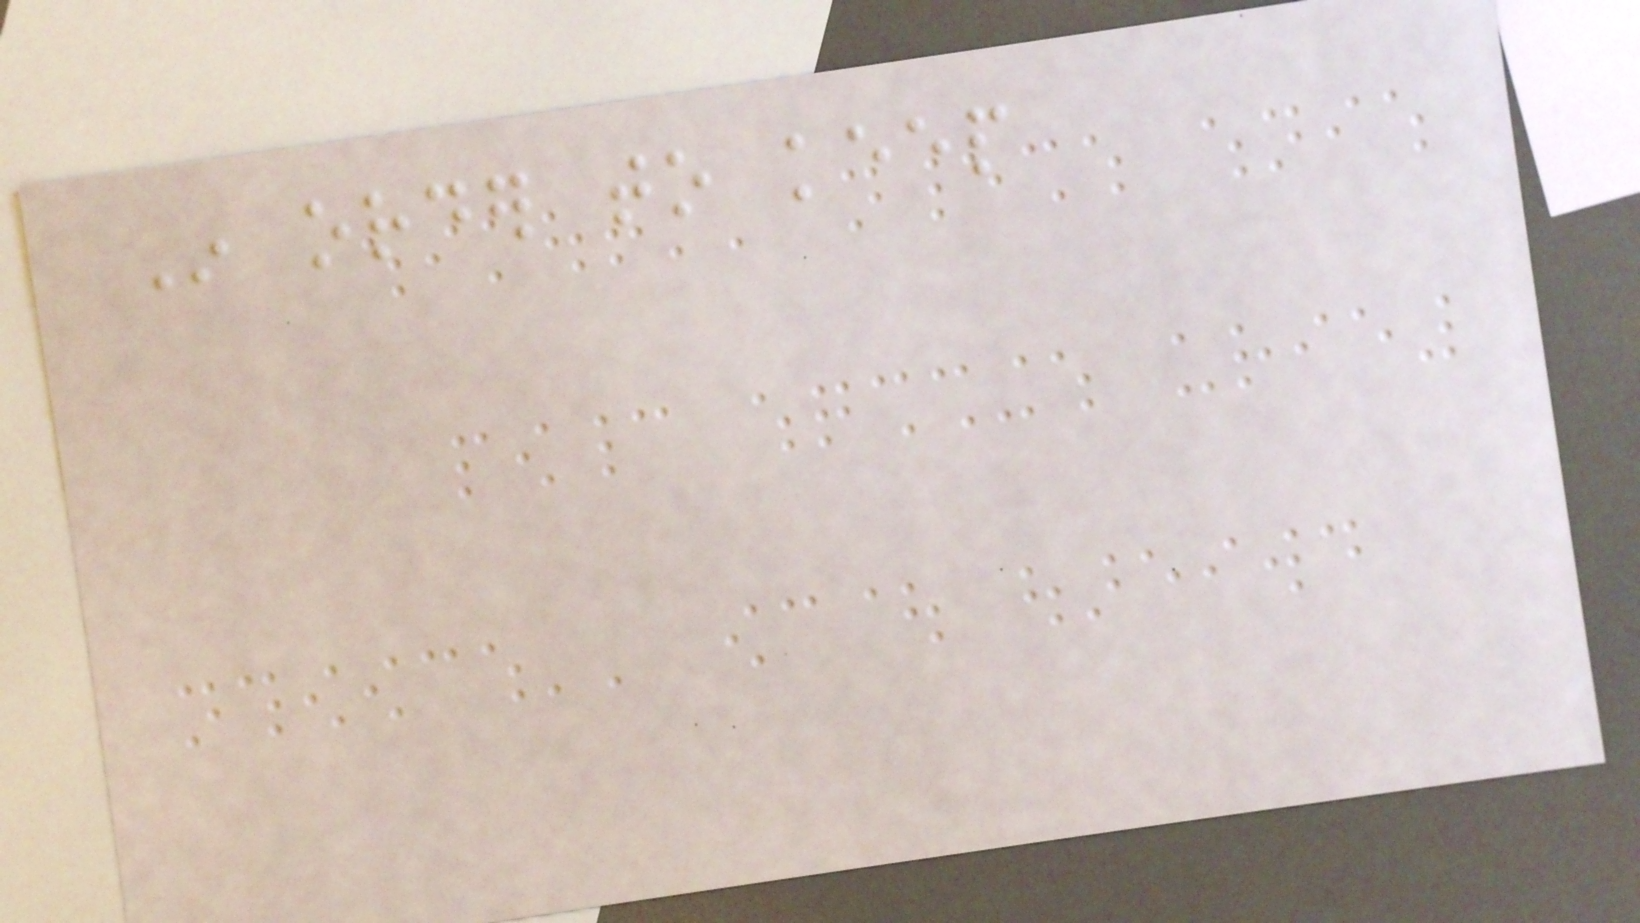In order to keep
